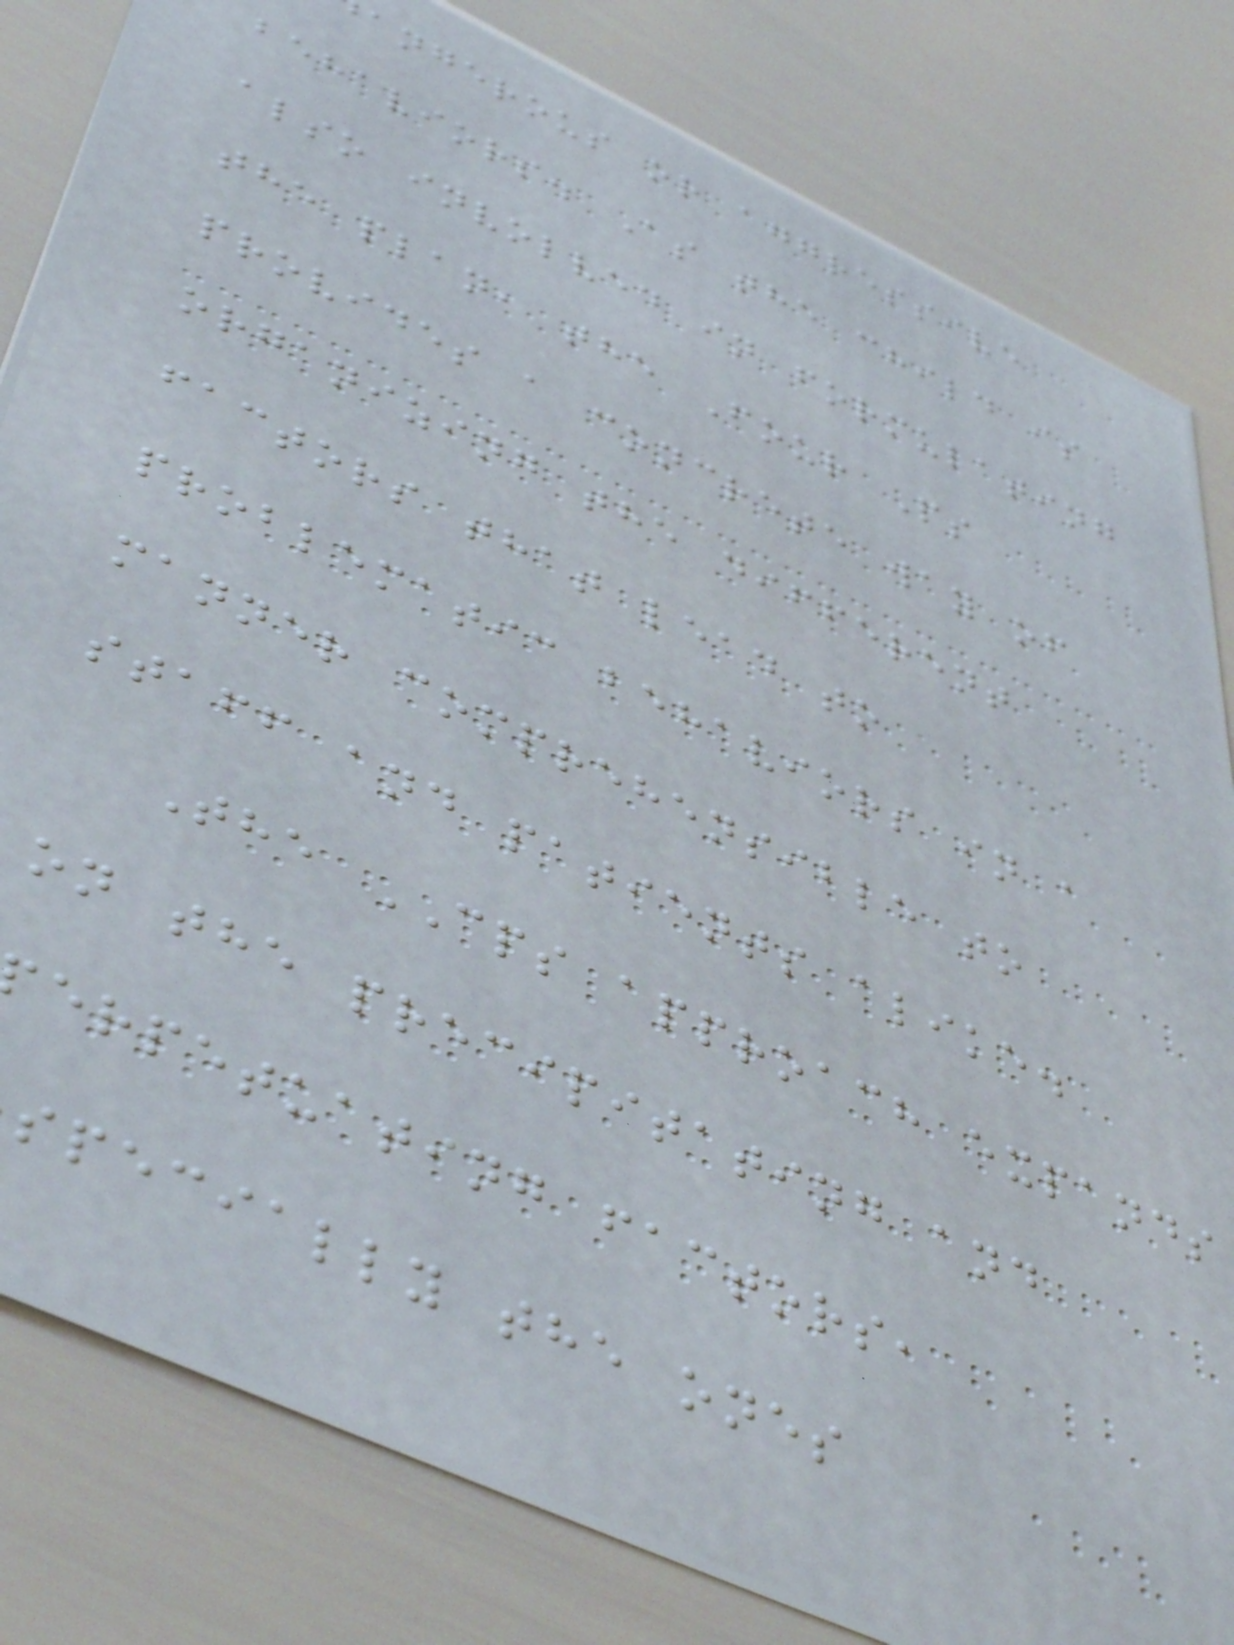angerous or aggressive
behaviors. As the child is
also involved in formulating
the plan, the Four Ps
provides a concrete way of
organizing the different
factors that lead to
problematic behaviors in a
manner comprehensible to
staff and patients alike.
The CPS approach expands
on the precipitating and
erpetuating factors,
specially the ones
